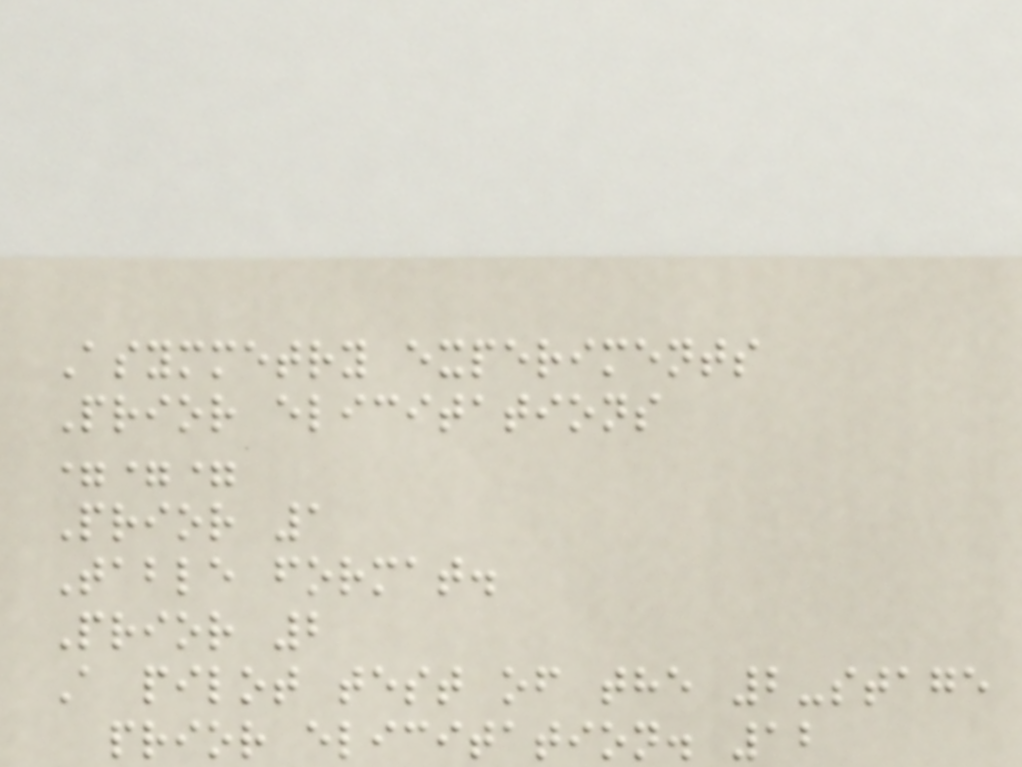Asymmetry experiments
Prior elicitations
===
Prior 1
Table format.
Prior 2
A pilot test of the 2-stage
prior elicitation. 12
